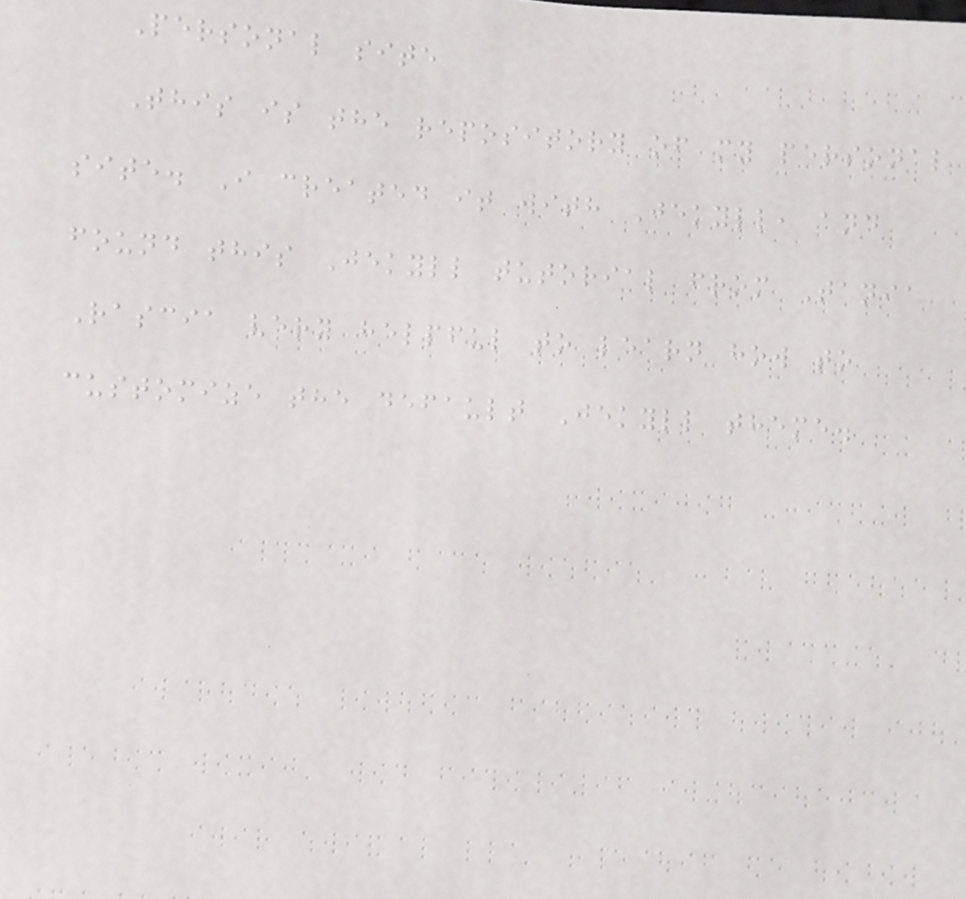Personal site
This is the repository of my personal
site. I created it with Jekyll, and
found this Jekyll tutorial from Tania
Rascia very helpful to learn how to
customize the default Jekyll theme.
